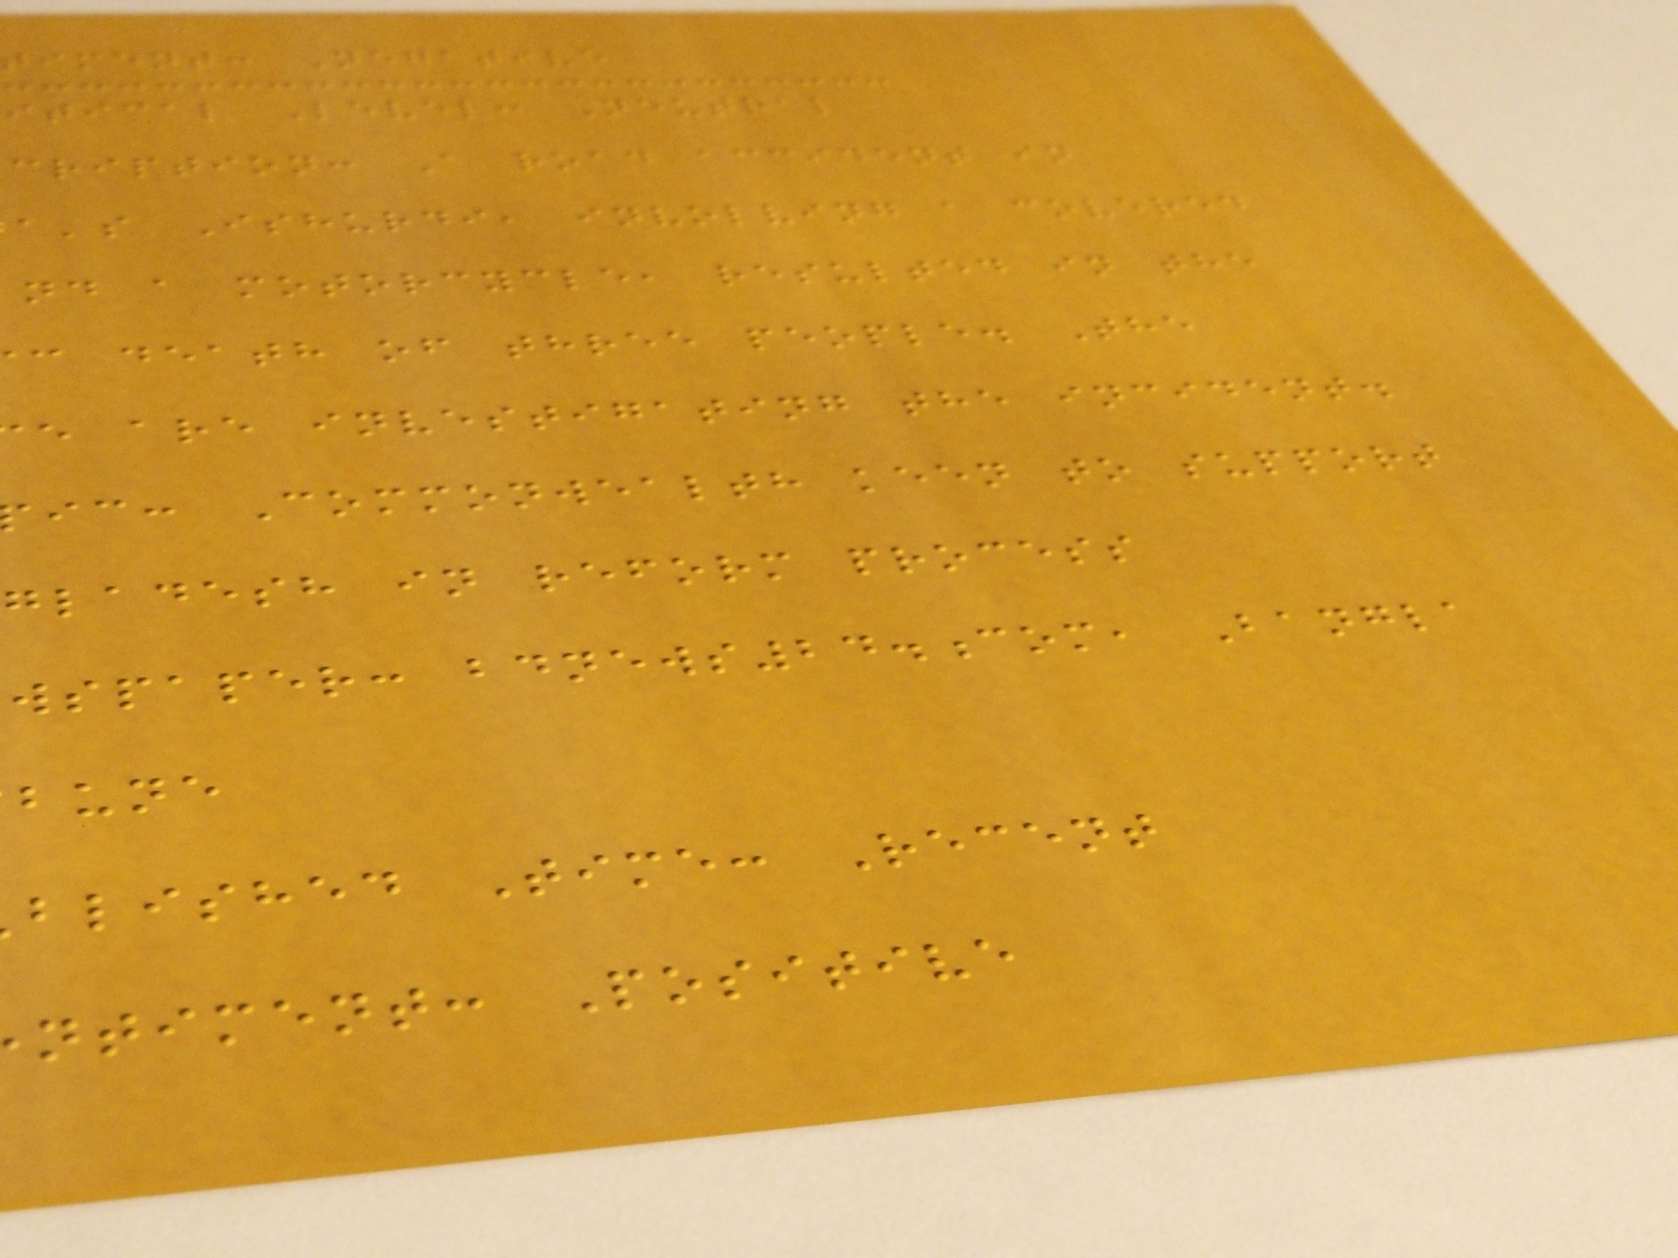timent: Negative
itical Level: Neutral
cription: A road accident in
a's Ishurdi, involving a covered
nd a motorcycle, resulted in the
c death of three people. The
e are investigating the incident.
ic: Commonwealth keen to support
gladesh in reform process
wspaper: bdnews24.com, Bangla
bune
blished Time: Recent
ntiment: Positive
